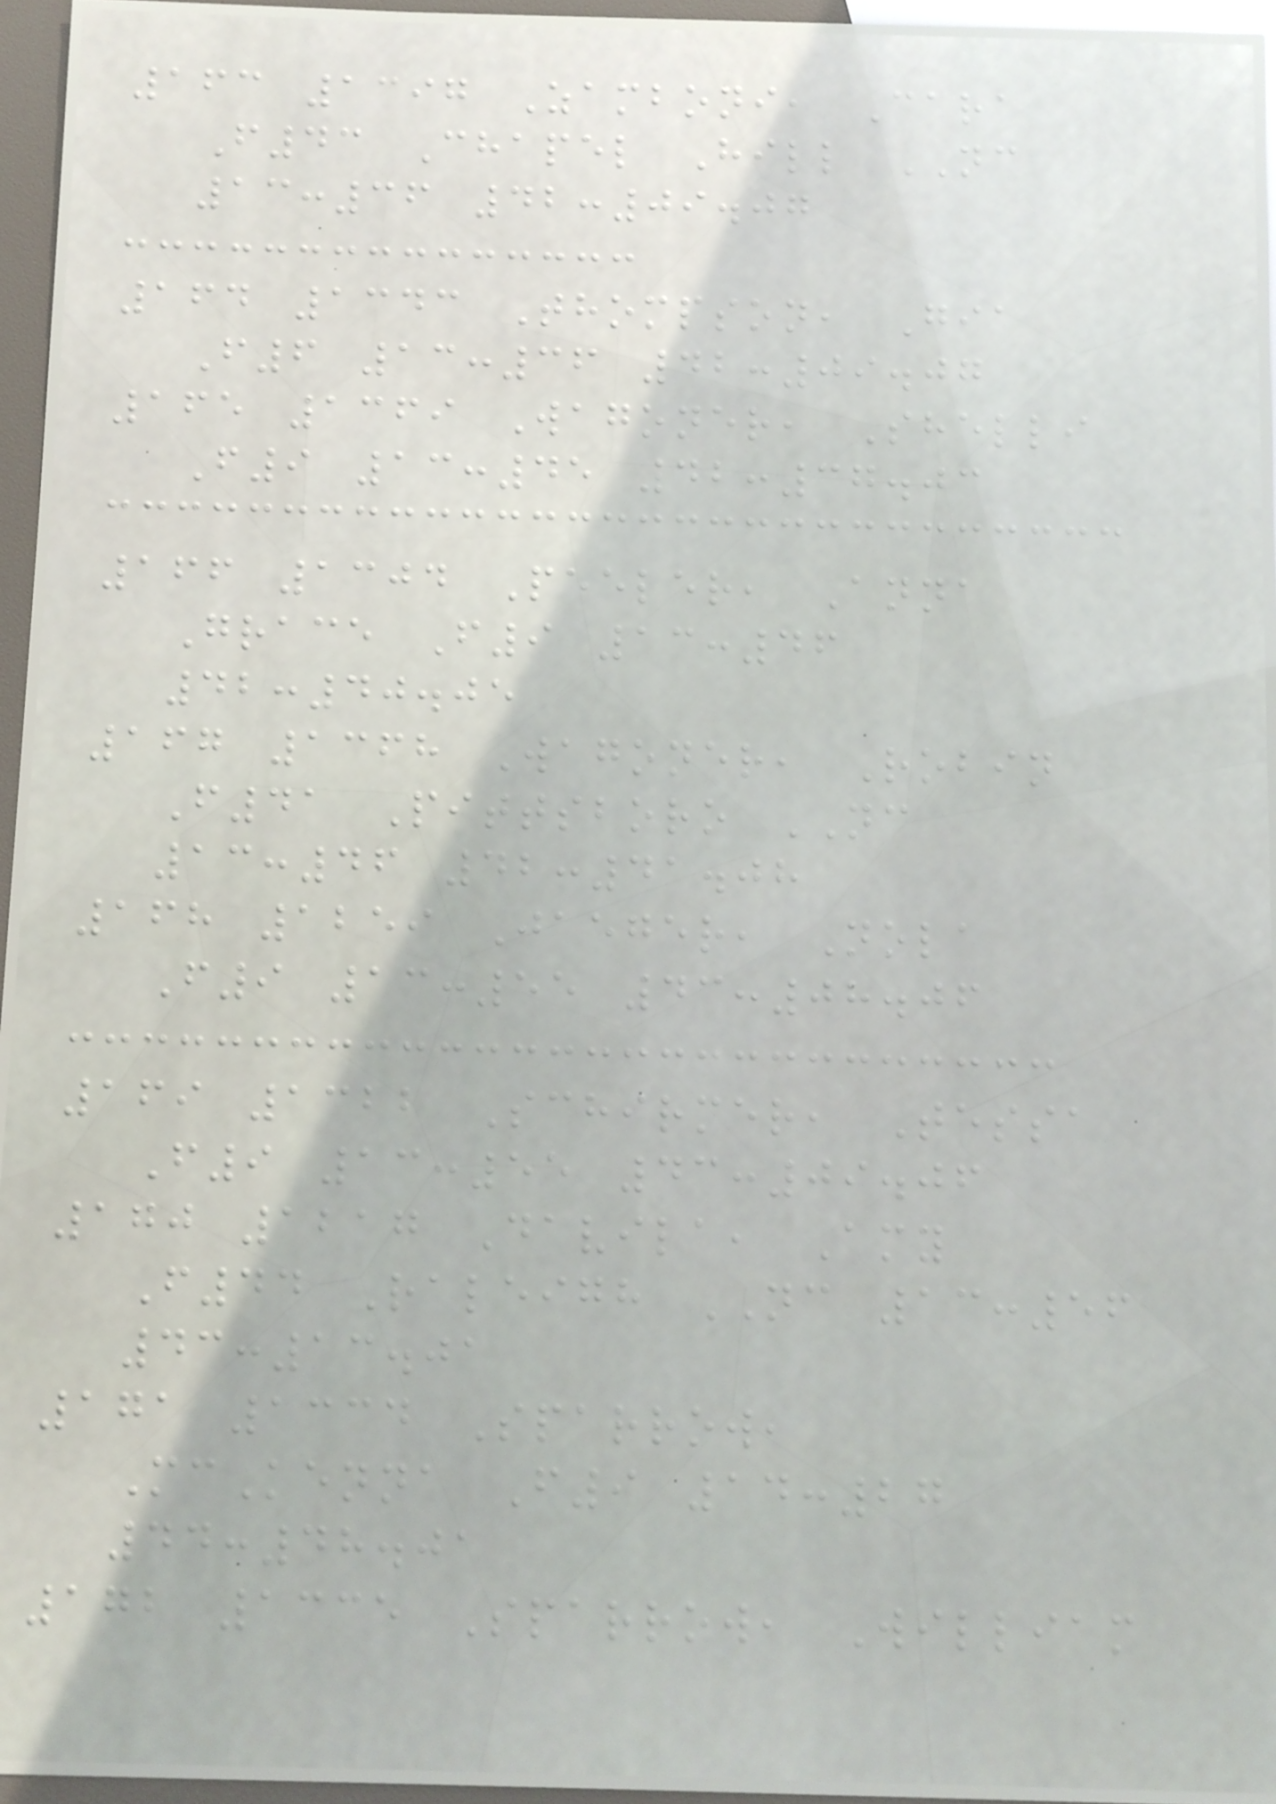163 1397 Zamboni, Cara
F43 Chapel Hill NC
13:36 42:09.07
164 1343 Thompson, Gia
F6 13:36 42:09.07
165 1369 Wagoner, Shelli
F9 13:45 42:37.03
166 1304 Peeler, Anna
Grace F9 13:46
42:40.05
167 1368 Wagoner, Robin
F41 Pittsboro NC
13:46 42:41.08
168 1259 Jaeger, Nola
F9 13:55 43:08.06
169 1322 Schirmer, Tessa
F9 13:55 43:09.06
170 1217 Davila, Amy
F44 Raleigh NC 13:56
43:13.01
171 1334 Sparrow,
McKenna F9 14:27
44:48.01
172 1335 Sparrow, William
